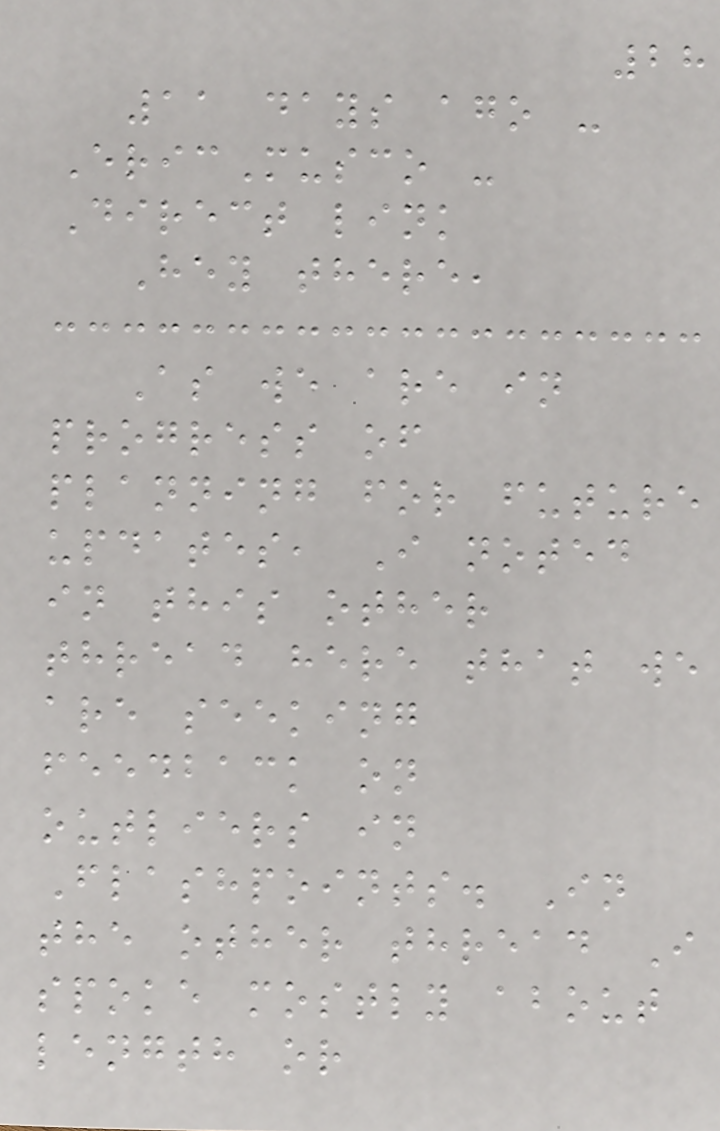28
11 days ago -
EricMusco -
Direct link
Hey there,
As we are in
progress of
planning for future
updates, I noted
in this other
thread here that we
are seeking
feedback on
outliers in
Flashpoints. In
the other thread I
spoke mostly about
length or
